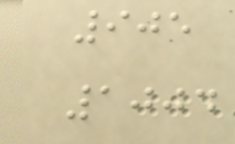905
1004
